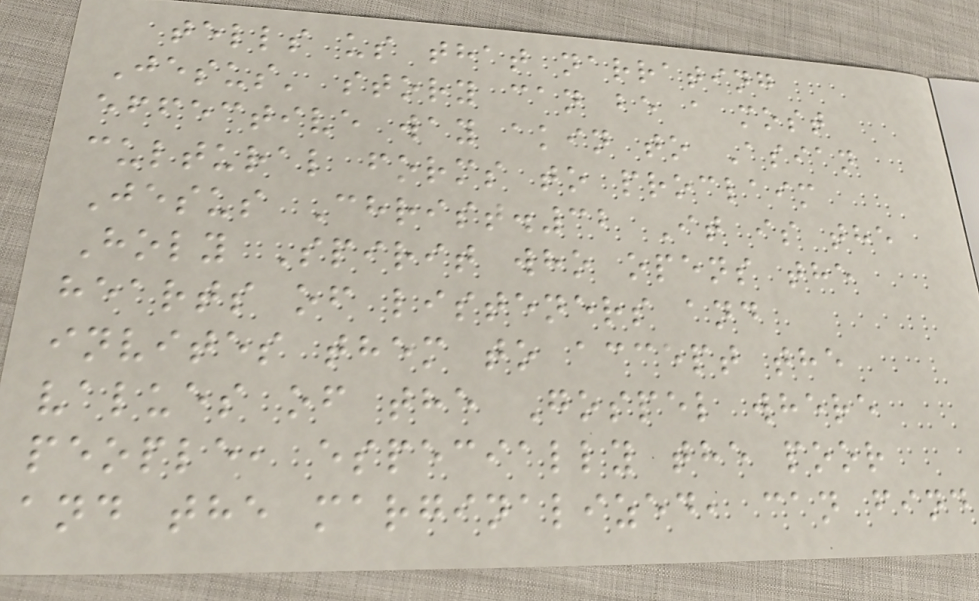tells us that narrating
Jesus' story can be a most
effective way akin to Asian
cultural forms to proclaim
Jesus Christ.32 It is the
Holy Spirit who opens the
hearts of listeners and
invites them to accept the
values of the Gospel where
people, especially the poor
and the marginalized, can find
